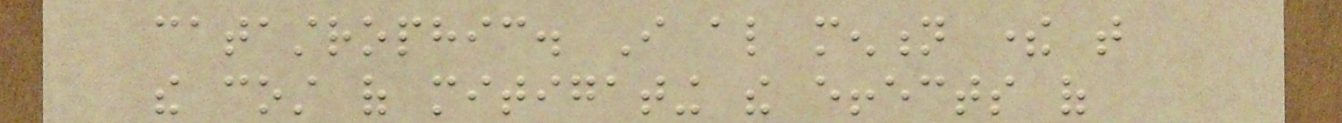catastrophic. I also mention there that
the cost of mitigating the effects of
